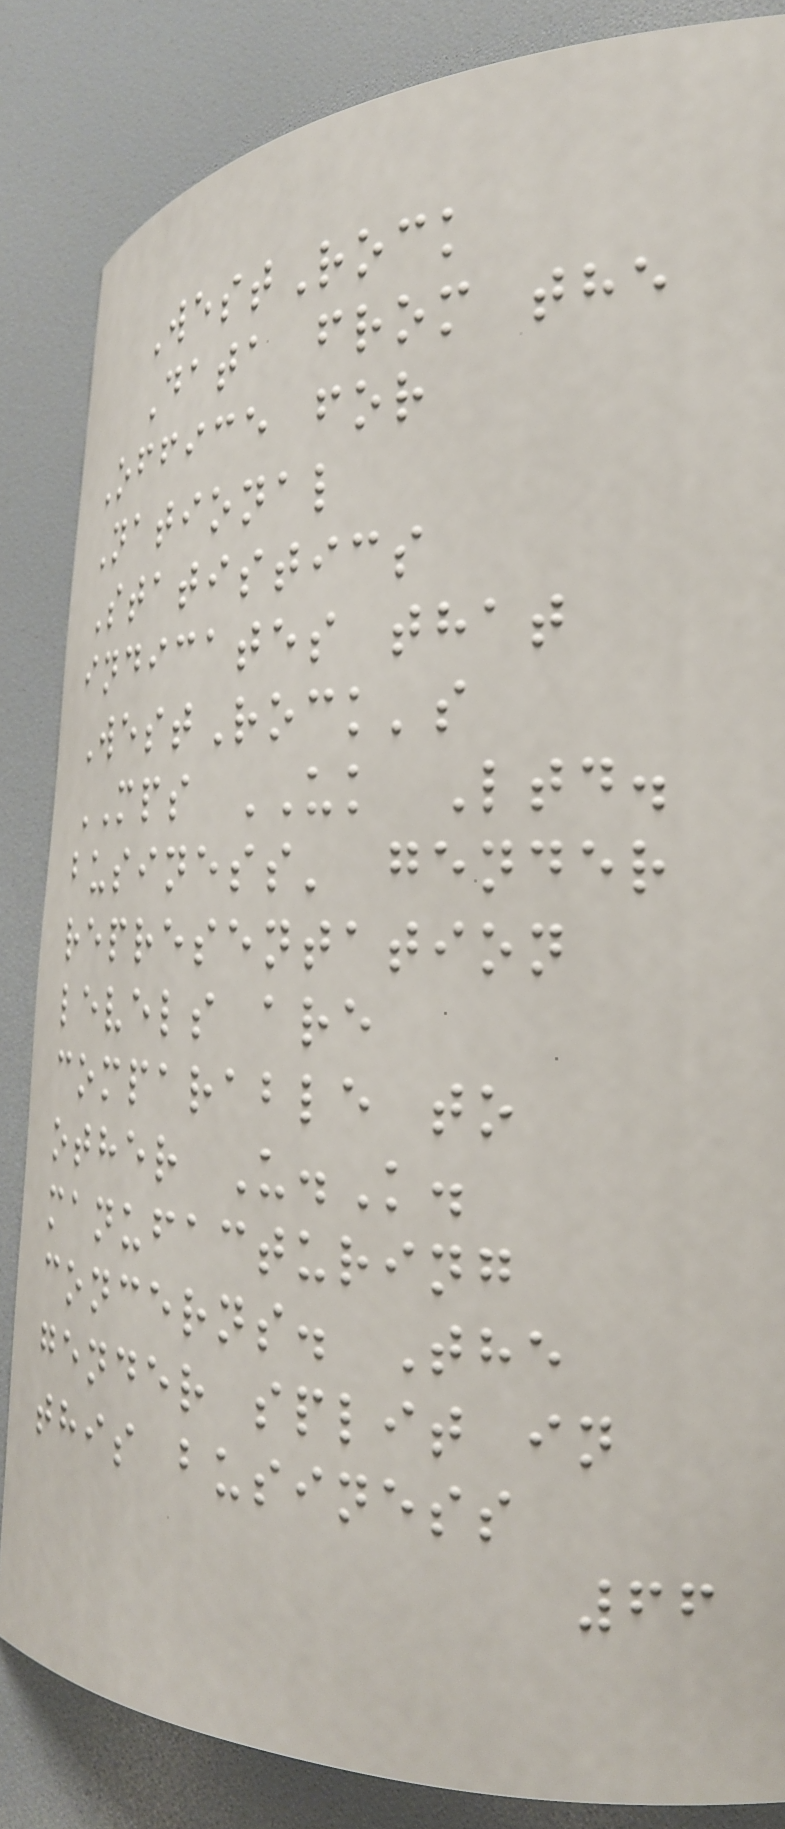WestRock
Data from the
Office for
National
Statistics
indicates that
WestRock's
MPS UK Ltd.
business' gender
representation
levels are
comparable to
other U.K.
manufacturing
concerns. The
gender split in
this business
66
